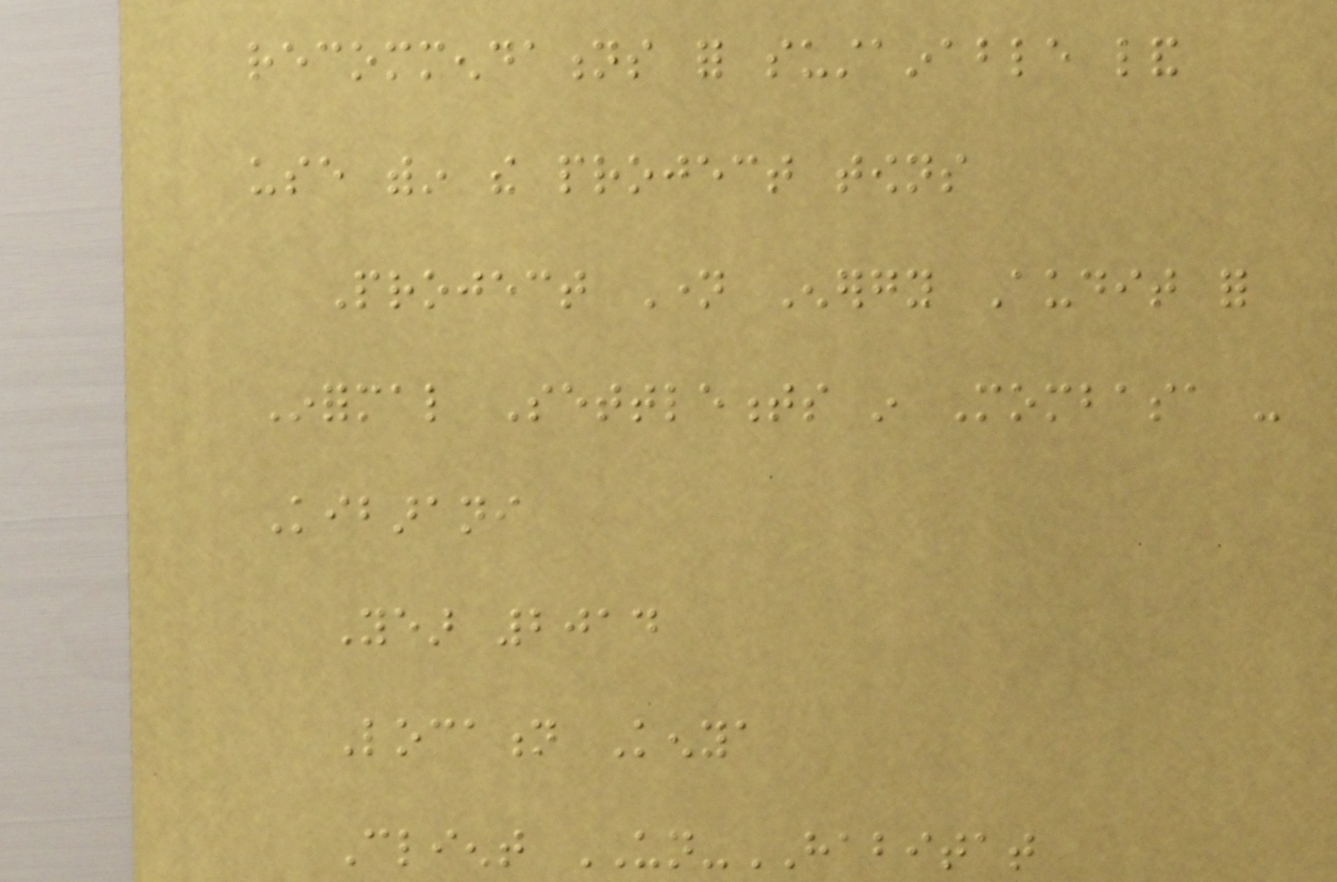recommendations for sustainable land
use within the project towns
Project Name Energy Audit for
Informal Settlements in Mombasa -
Kibarani
Year 2014
Location Kenya
Client UN-HABITAT
